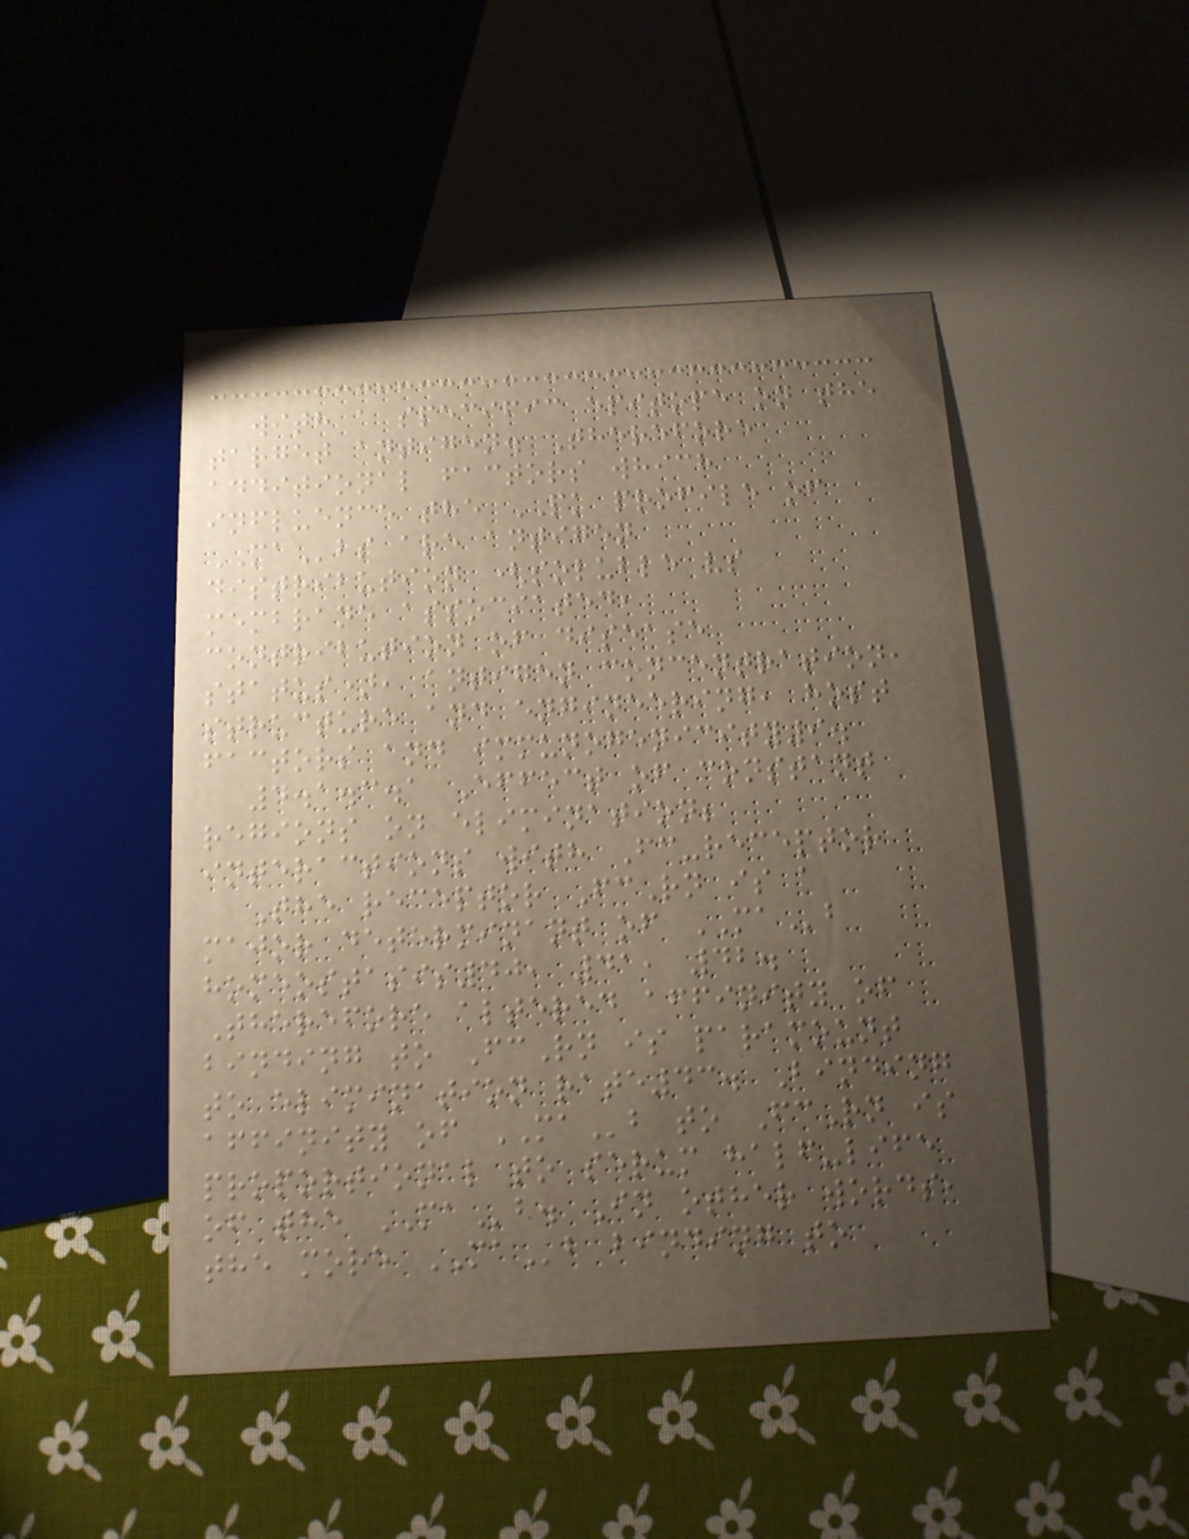with a specific epitope on the
target antigen. Therefore
additional factors which
influence the PK profile of
MAbs are antigen
distribution (soluble vs
membrane associated,
contribution of disease
status), antigen concentration,
structure and engineering, host
factors and immunogenicity9.
4.1.3.1 Effect of constant
regions on elimination;
interactions with Fc-receptor
The receptor FcRn is a
major determinant of MAb
homeostasis40, 41, 42.
Therefore altered affinity of
binding to FcRn is paramount
to elimination rate43. Binding
affinity of MAb to FcRn is
proportional to serum half-life
of the MAb. In other words,
the more MAb binding to
